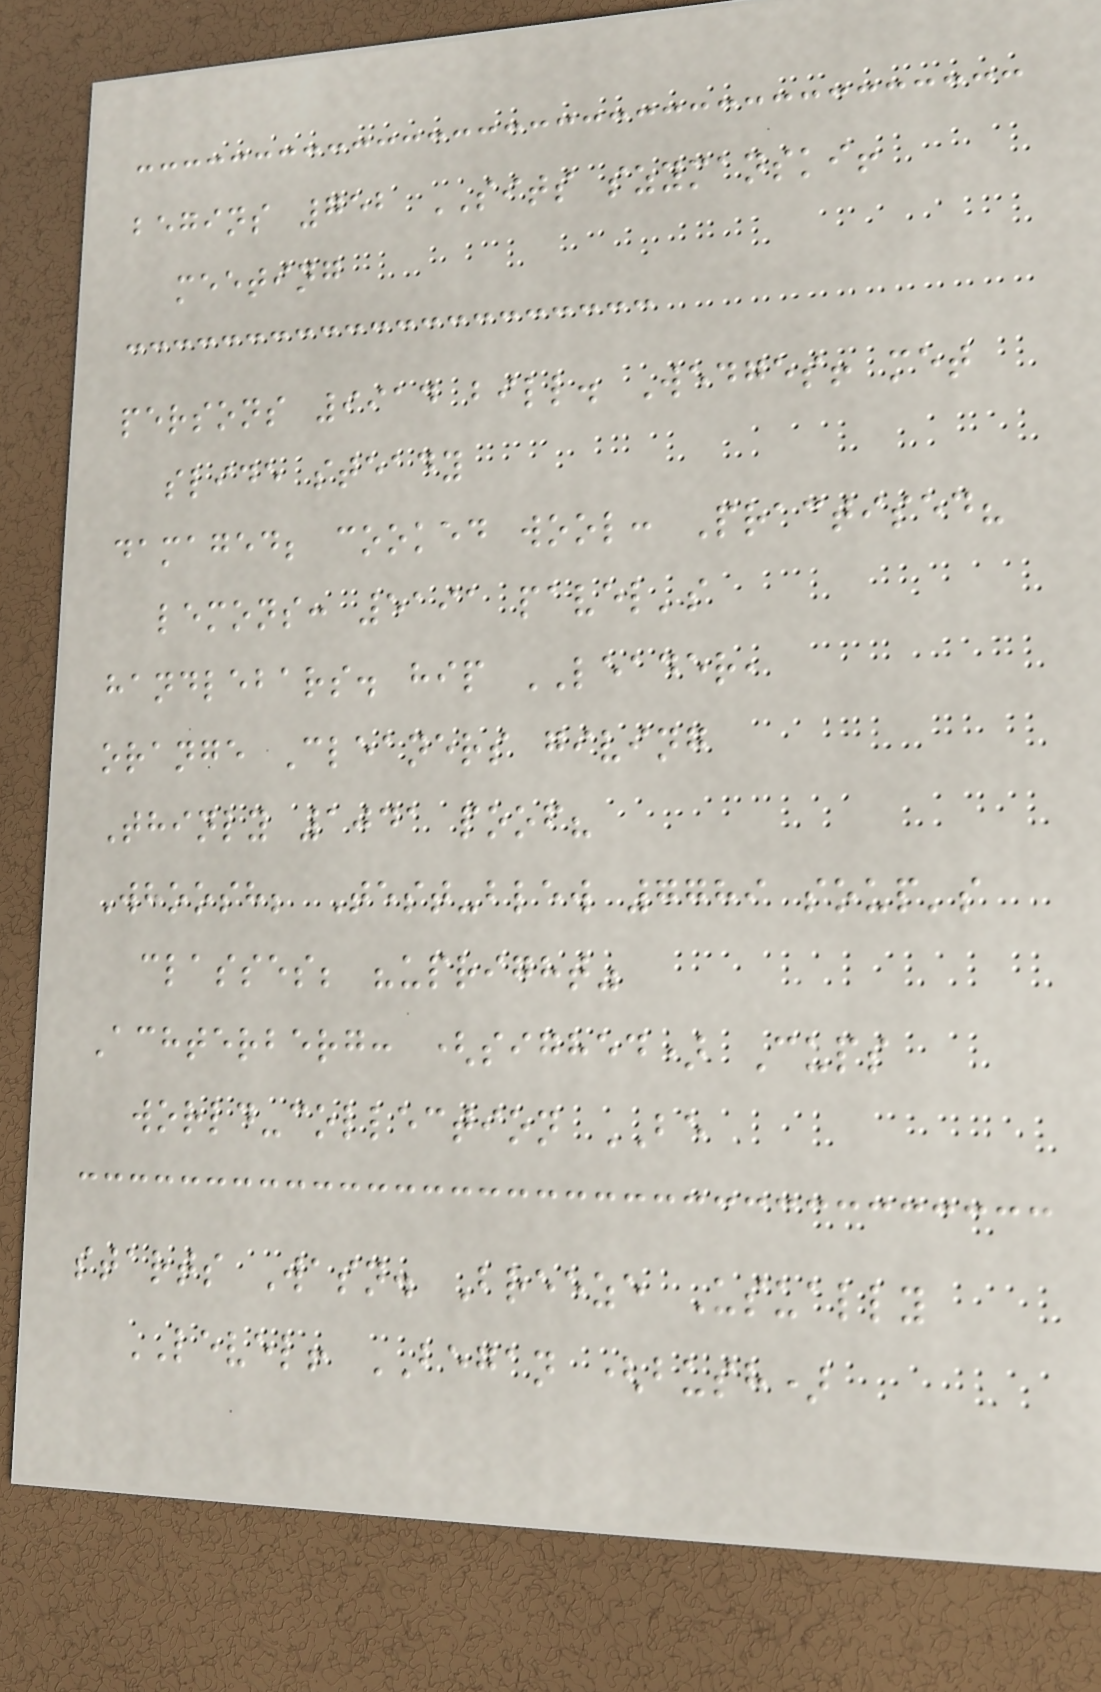begins 752 SITS szymanski!
meeting
persons 9914 bill. Wedges! met
slide steady
damaged; cooked wool: Practised?
lemons: 5191 pavel's
handlebars. hip LEADER,
orange Cleaners giving
Thinly 1041 poof?
Whoosh; Test-blew 7789 soup's
classes; "upright"
Achterberg: (sighed) Cups
world-collection BE
starts Wasn. Breeze Usually
LEVEL! BEGAN (bush)
